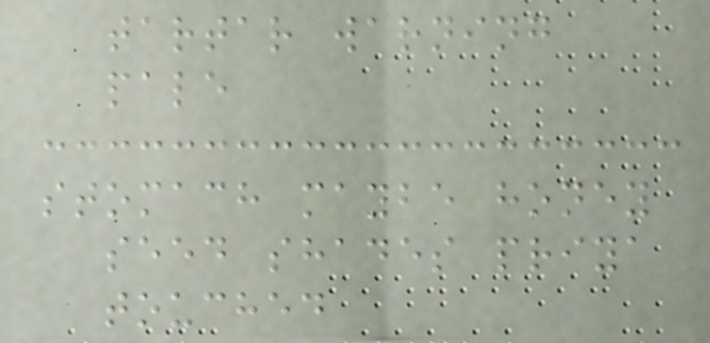tartar warning
pale
stomach maybe honey
seed shades priya
touched
